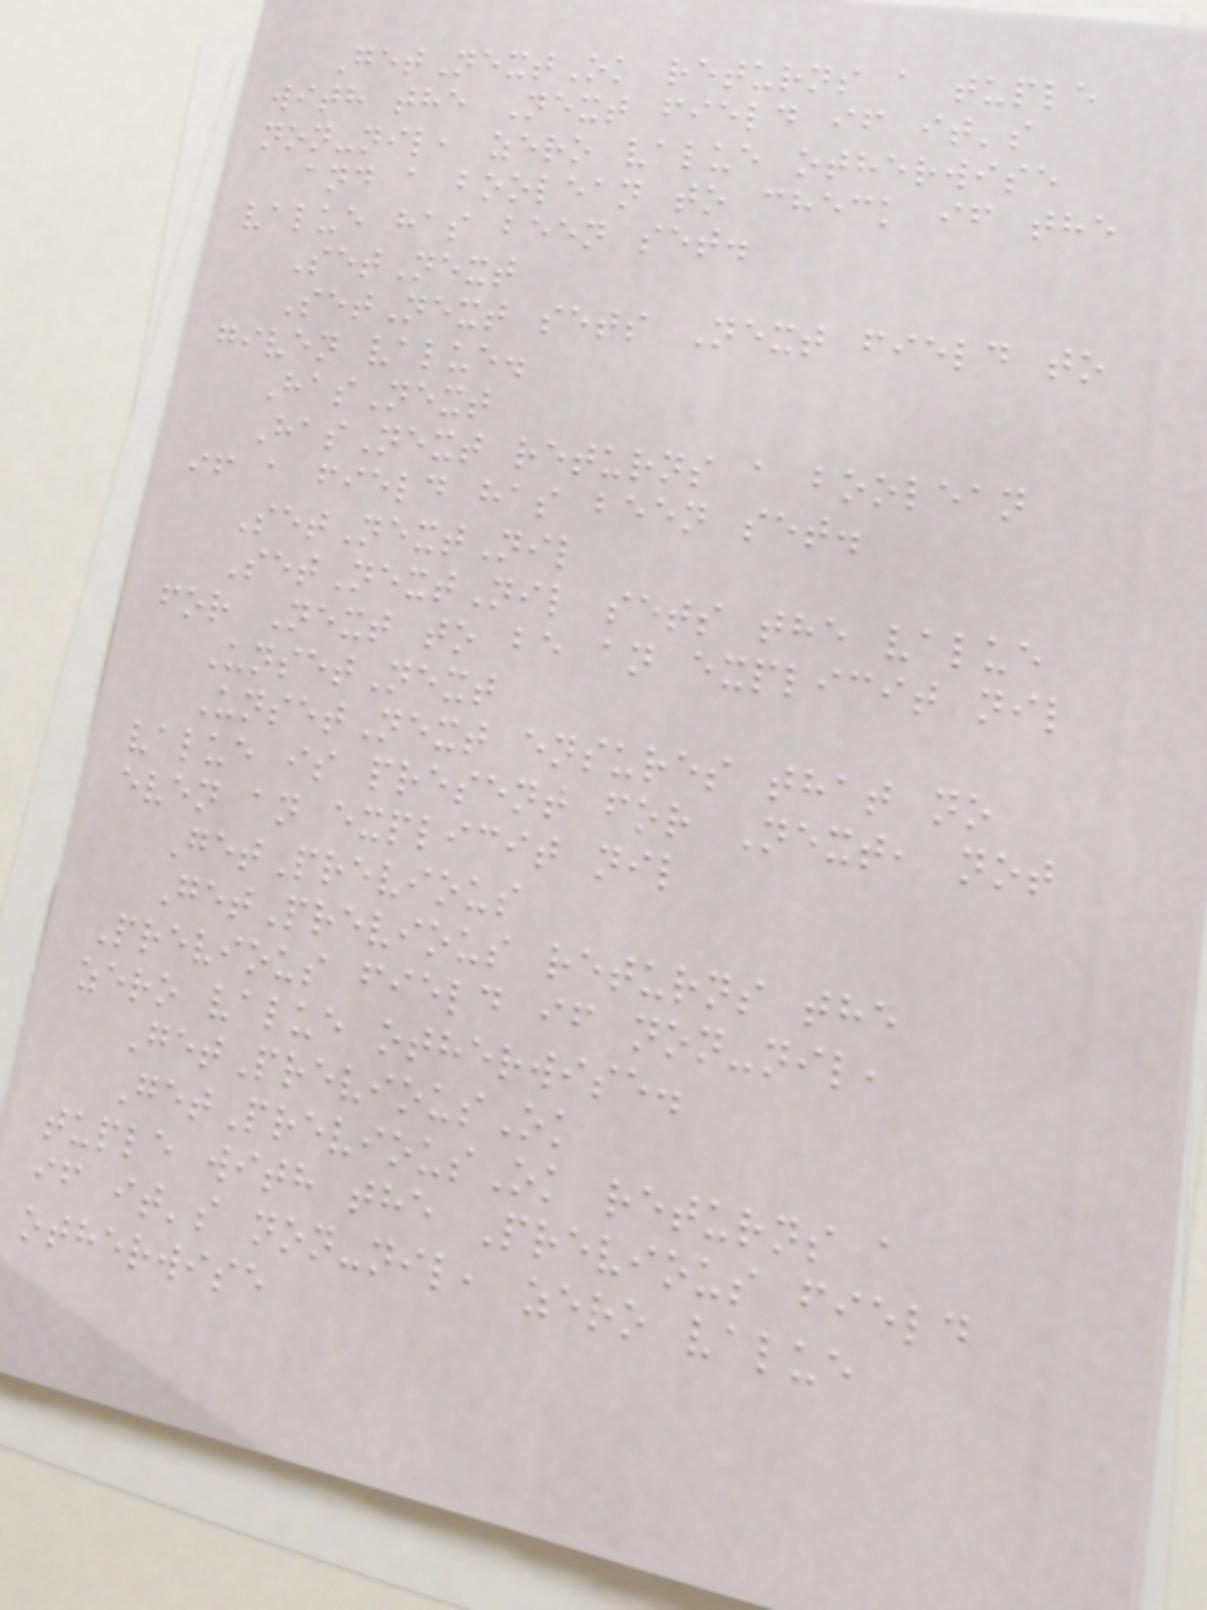GetNextOk returns a tuple
with the Next field if it's
non-nil, zero value otherwise
and a boolean to check if the
value has been set.
SetNext
SetNext sets Next field to
given value.
HasNext
HasNext returns a boolean
if a field has been set.
SetNextNil
SetNextNil sets the value
for Next to be an explicit nil
UnsetNext
UnsetNext ensures that no
value is present for Next, not
even an explicit nil
GetPrevious
GetPrevious returns the
Previous field if non-nil,
zero value otherwise.
GetPreviousOk
GetPreviousOk returns a
tuple with the Previous field
if it's non-nil, zero value
otherwise
